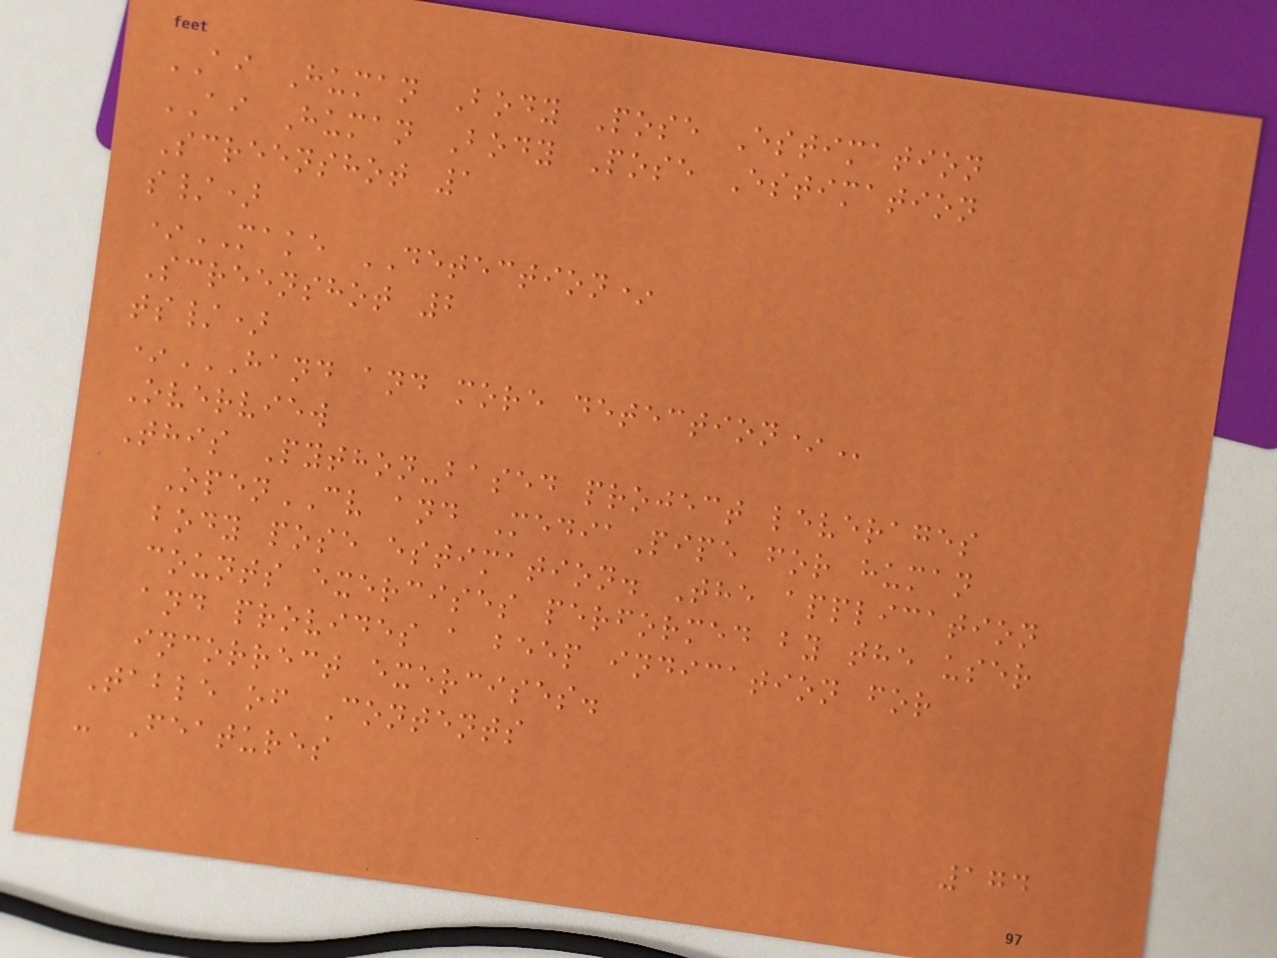AI Human Body Pose Estimation
AI Human Body Pose Estimation
Screenshot 1
s/)
*MAKE DETECTION*
Screenshot 2
ts/)
*HAND AND MORE DETECTION*
Overview
This Python-based project leverages
OpenCV and MediaPipe for human
body pose estimation. The application
counts exercises performed by the user
and provides a beep indication for
incorrect exercises.
Table of Contents
- Features
174
